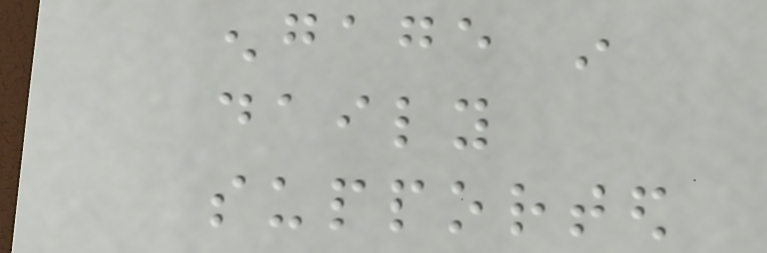engage in
daily
supported
